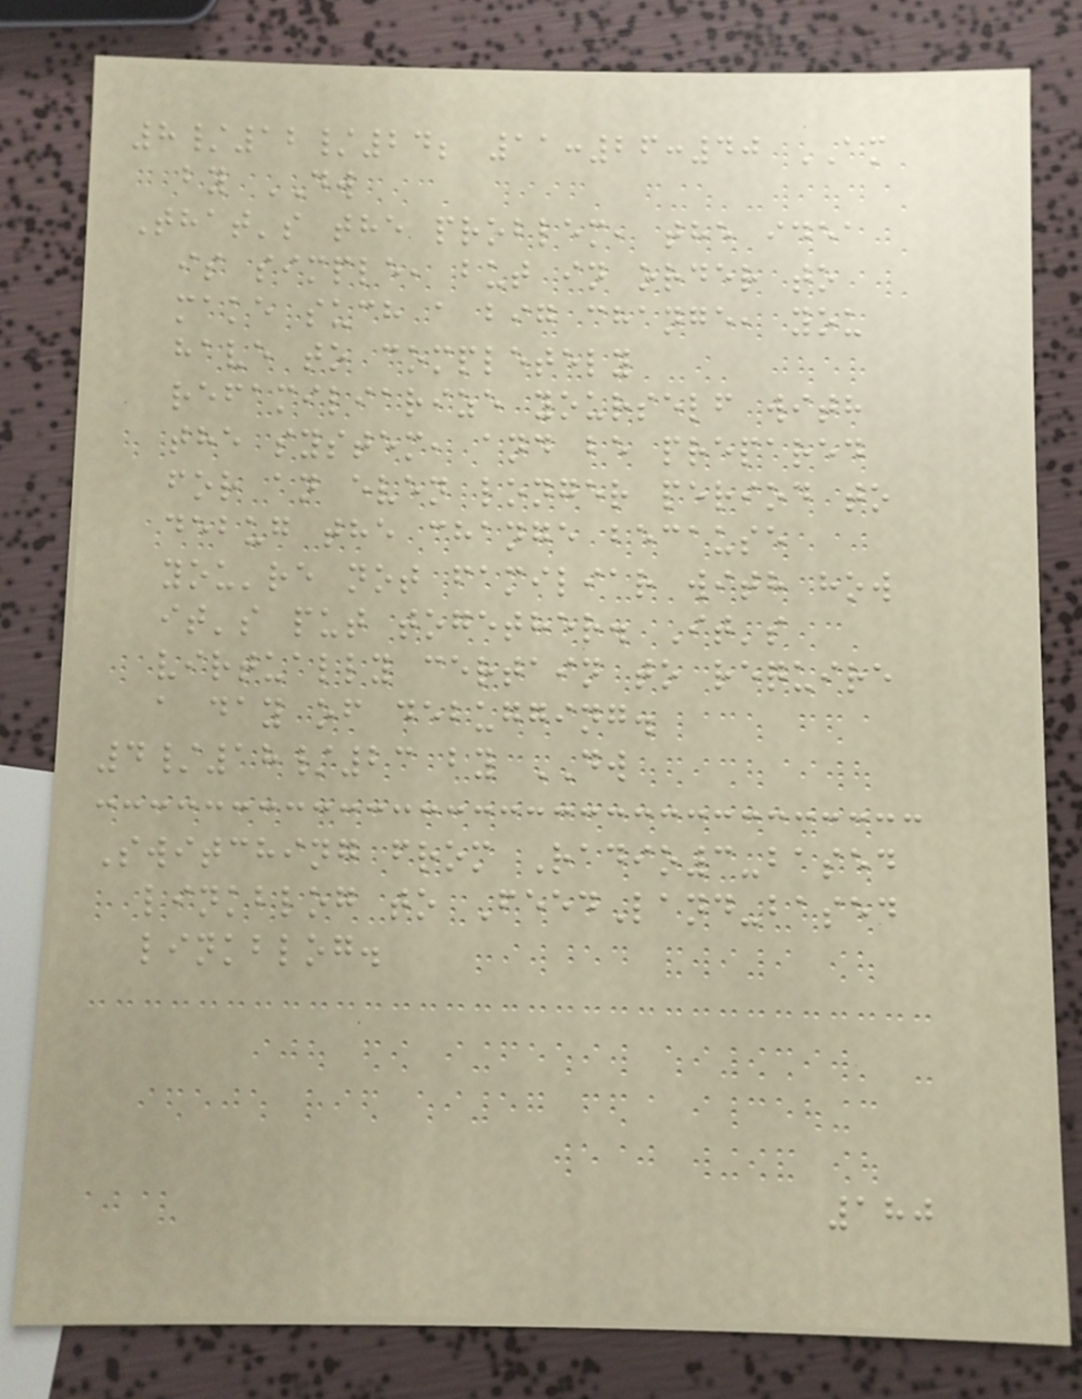8/12/24; 11:26:40 AM
by DW
That's the problem, the idea
is simple, but in order to
make such a big change, you
have to completely
refamiliarize yourself with
the system, and be prepared
for an even longer period to
debug the change because
you're not familiar with how
it's put together. It's
virtually certain to require
a day of debugging.
4/18/23 by DW
Switching from Radio3-based
linkblog to FeedLand-based
linkblog.
180
